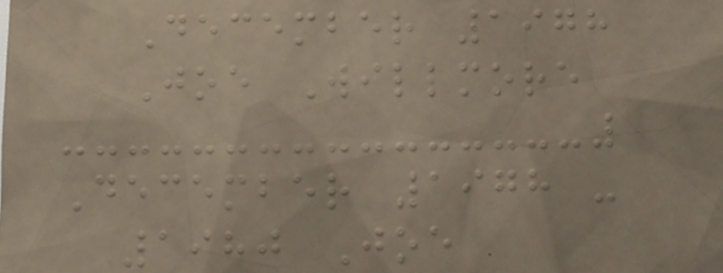December 1978
Joe Willmore
December 1978 -
1980 Joe
